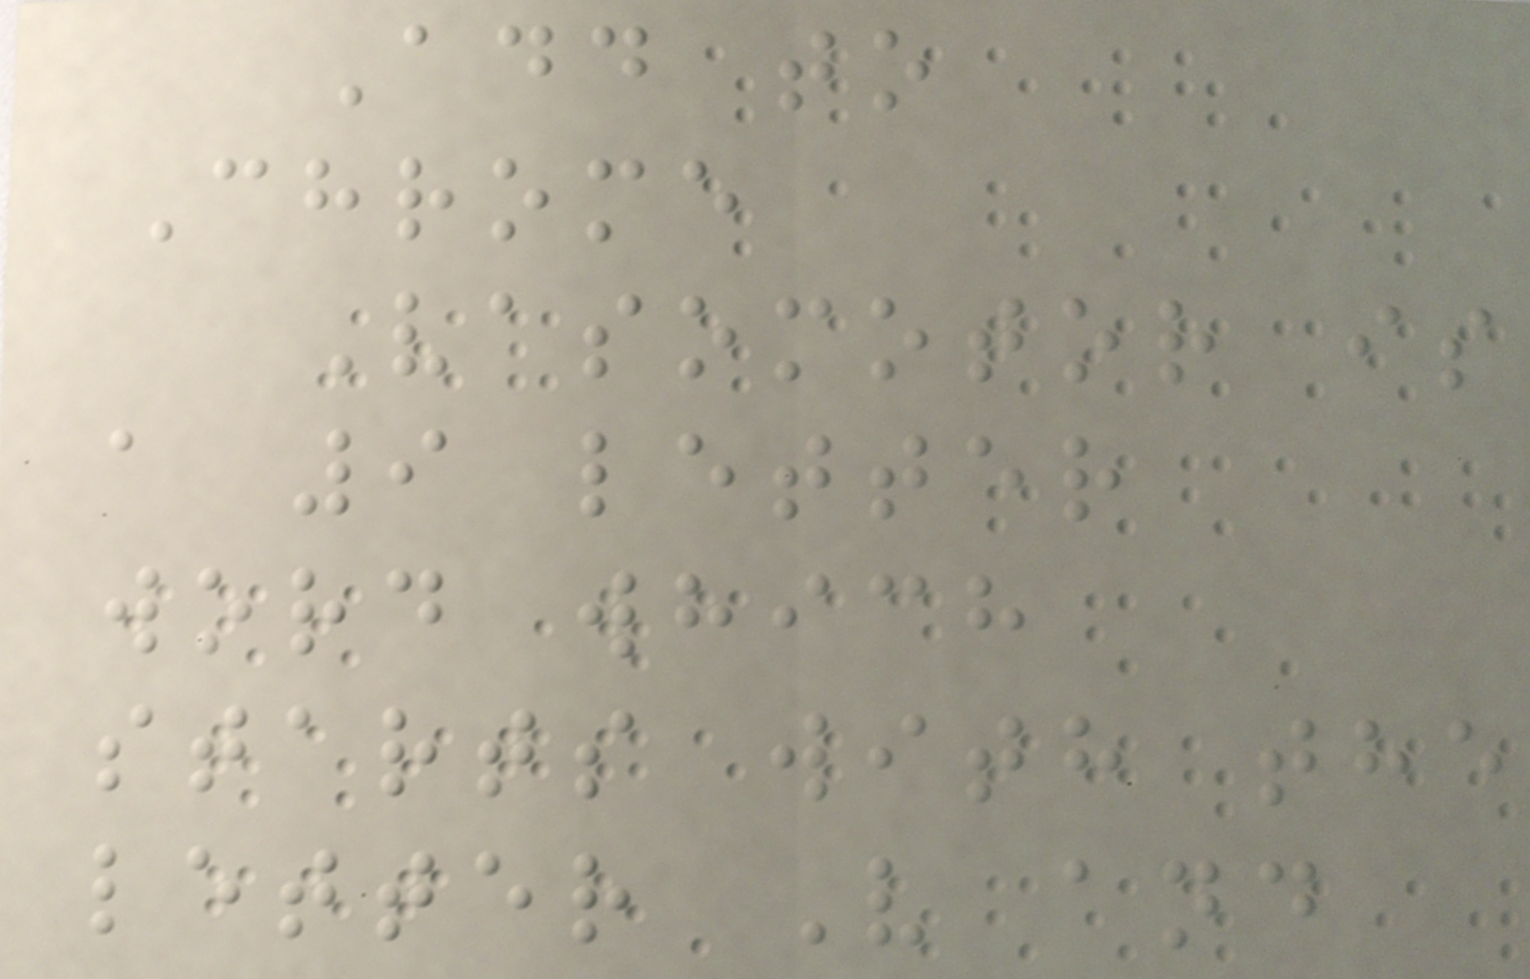Add to
Chrome
Vasomotor is
a 9 letter
word which
starts with the
letter V and
